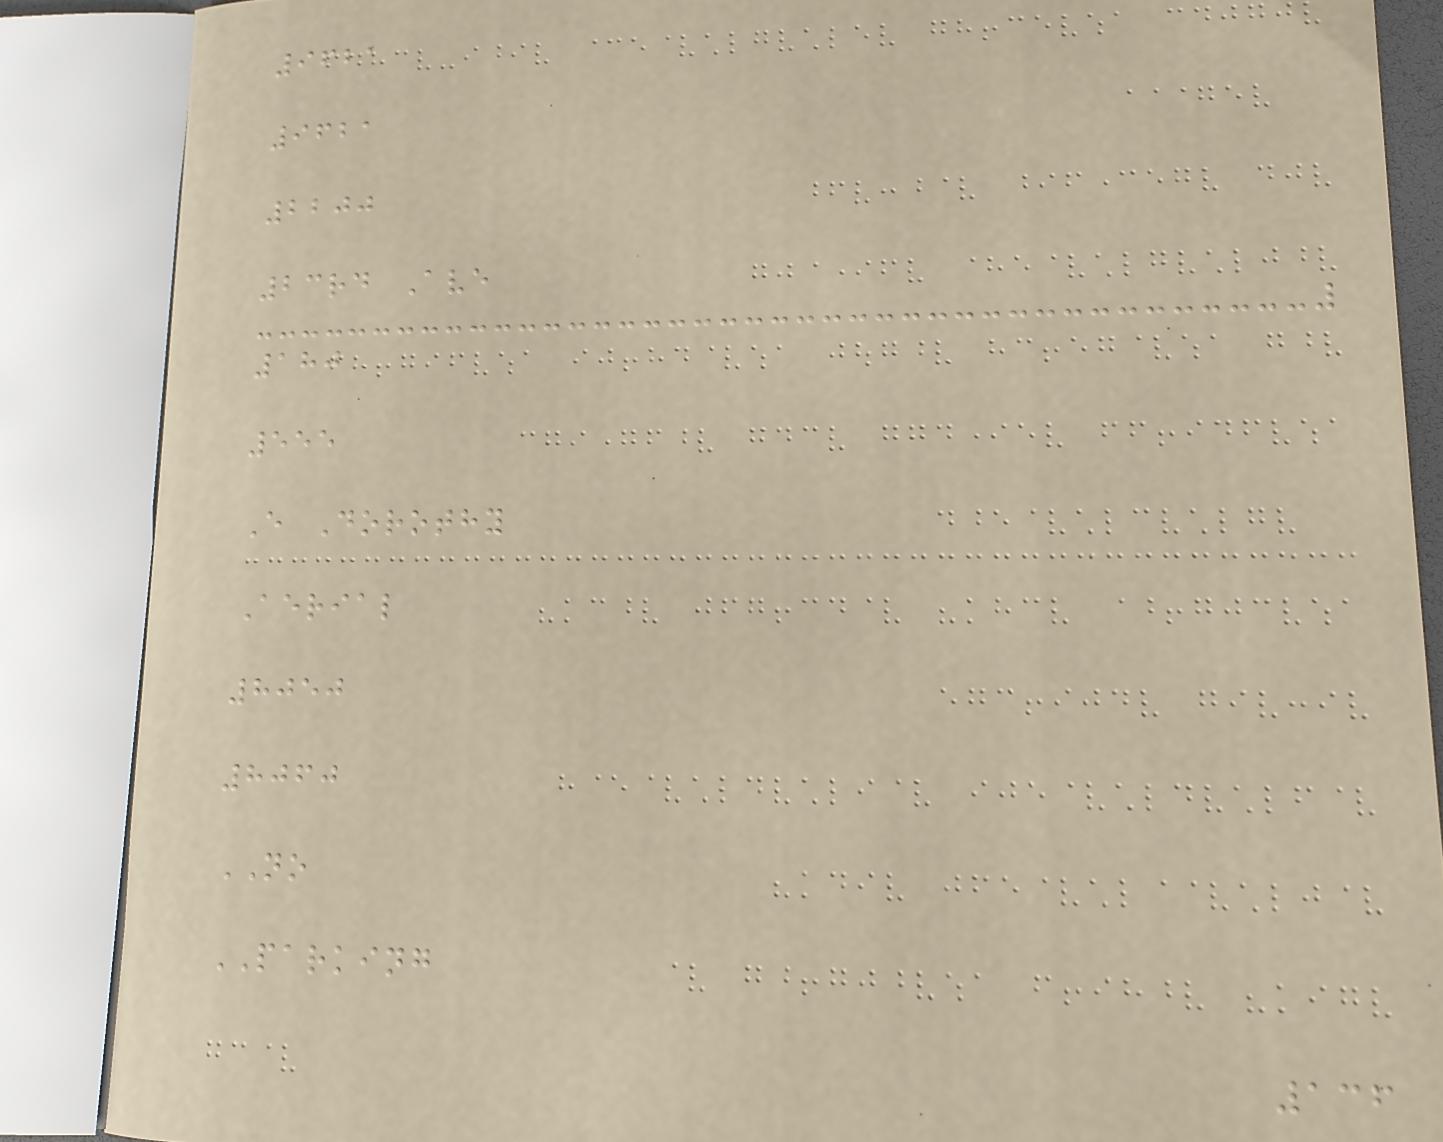9621
9621
2200
23rd Ave
180
555
E Dorothy
Aerial
8050
8060
NO
PARKING
136
